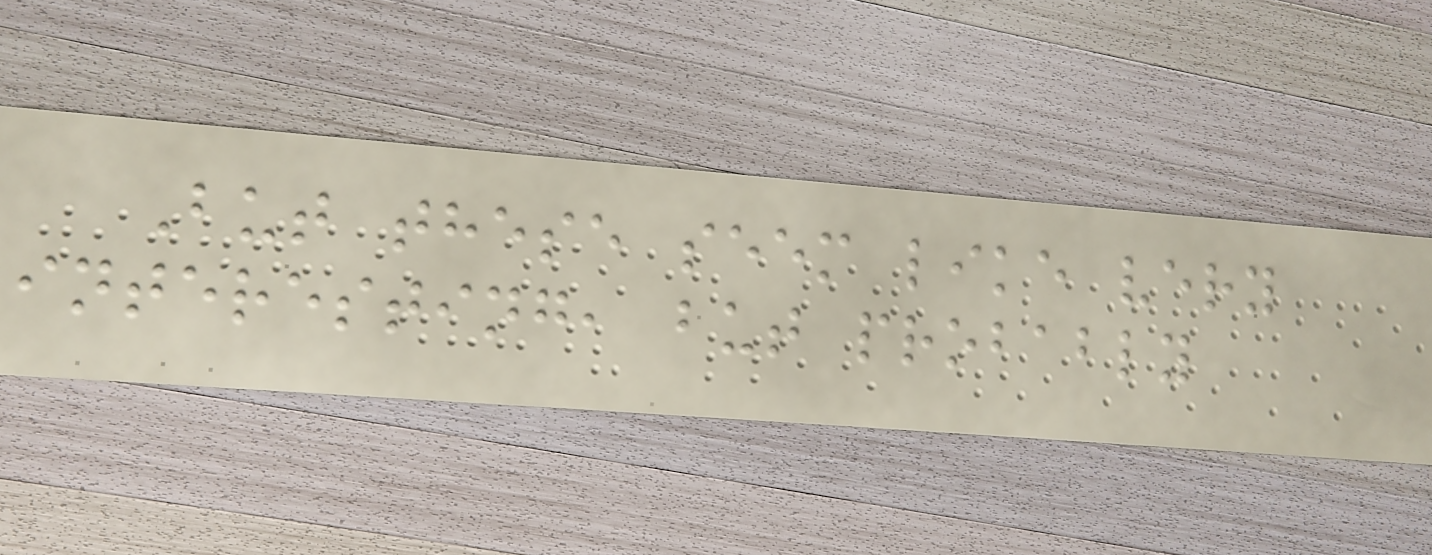But these seem like very
interesting, but probably
